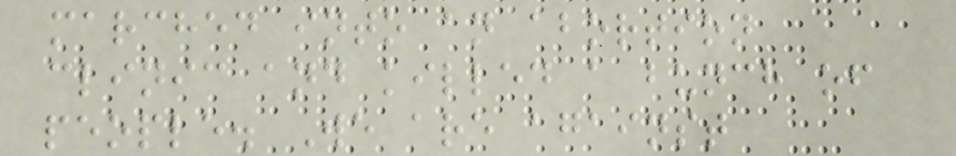marched into an abortion
clinic and killed a bunch of
people. We are against
